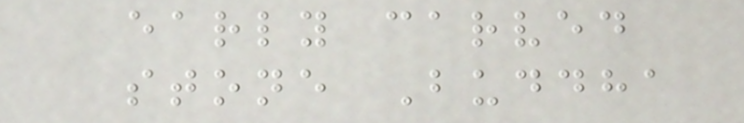early carved
stone Buddha
